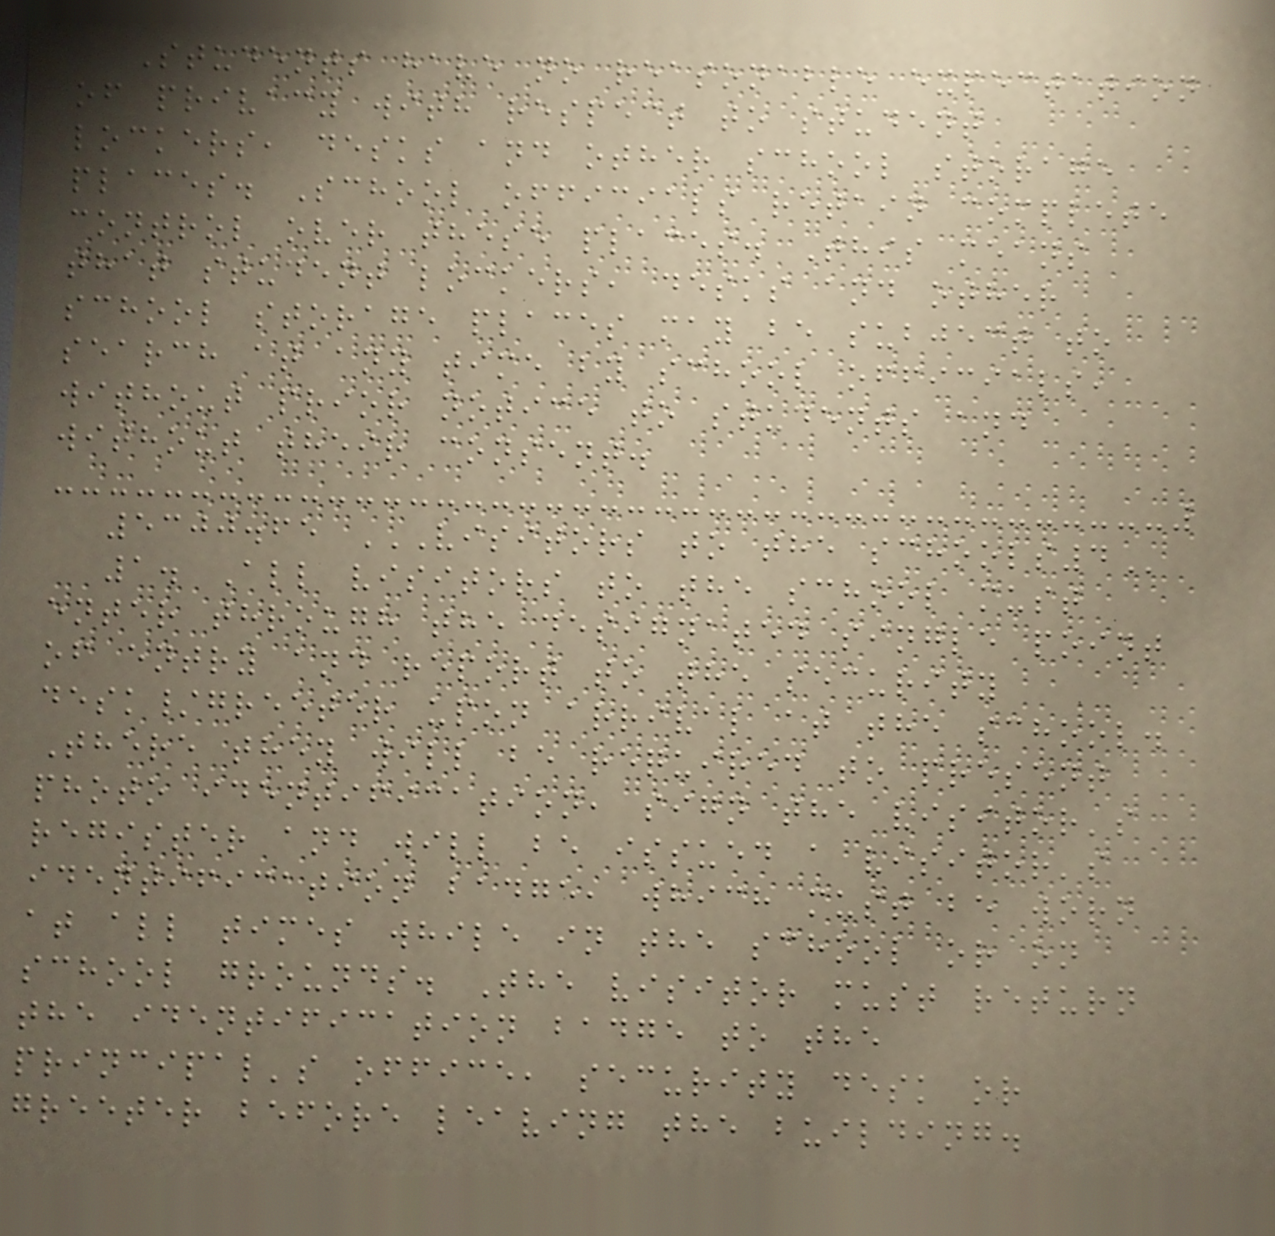Students have no reasonable expectation
of privacy with respect to student
lockers, desks and other school storage
places. School officials retain complete
control over these places. This means
that student lockers, desks and other
school storage places may be subject to
search at any time by school officials,
without prior notice to students and
without their consent.
5300.65 VISITORS TO THE SCHOOLS4
1. All visitors to the school must
enter through the designated single point
of entry and report to the security
desk/greeter upon arrival at the school.
There they will be required to present
photo identification, sign the visitor's
register and will be issued a visitor's
identification badge, which must be worn
at all times while in the school or on
school grounds. The visitor must return
the identification badge to the
principal's office, security desk or
greeter before leaving the building.
